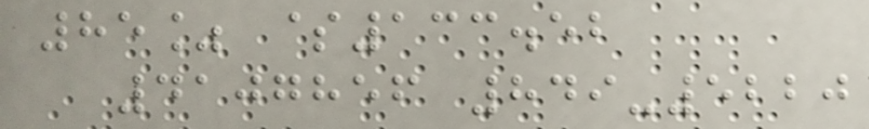85% $133.52
4107856 849-5220
